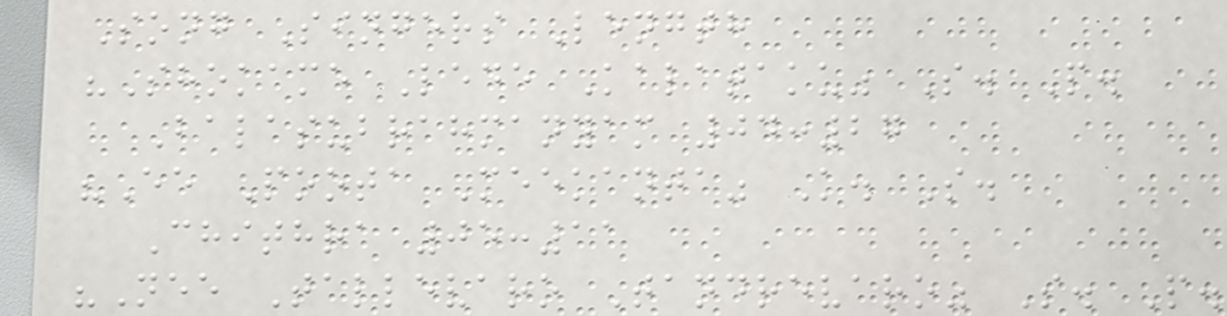Song Singers Length
"Shokame Lede Kalataku" S. P.
Balasubrahmanyam 04:27
"Ee Poota Meekanta" K. S.
Chithra 05:11
"Nee Tallevaro Tandrevaro" S. P.
